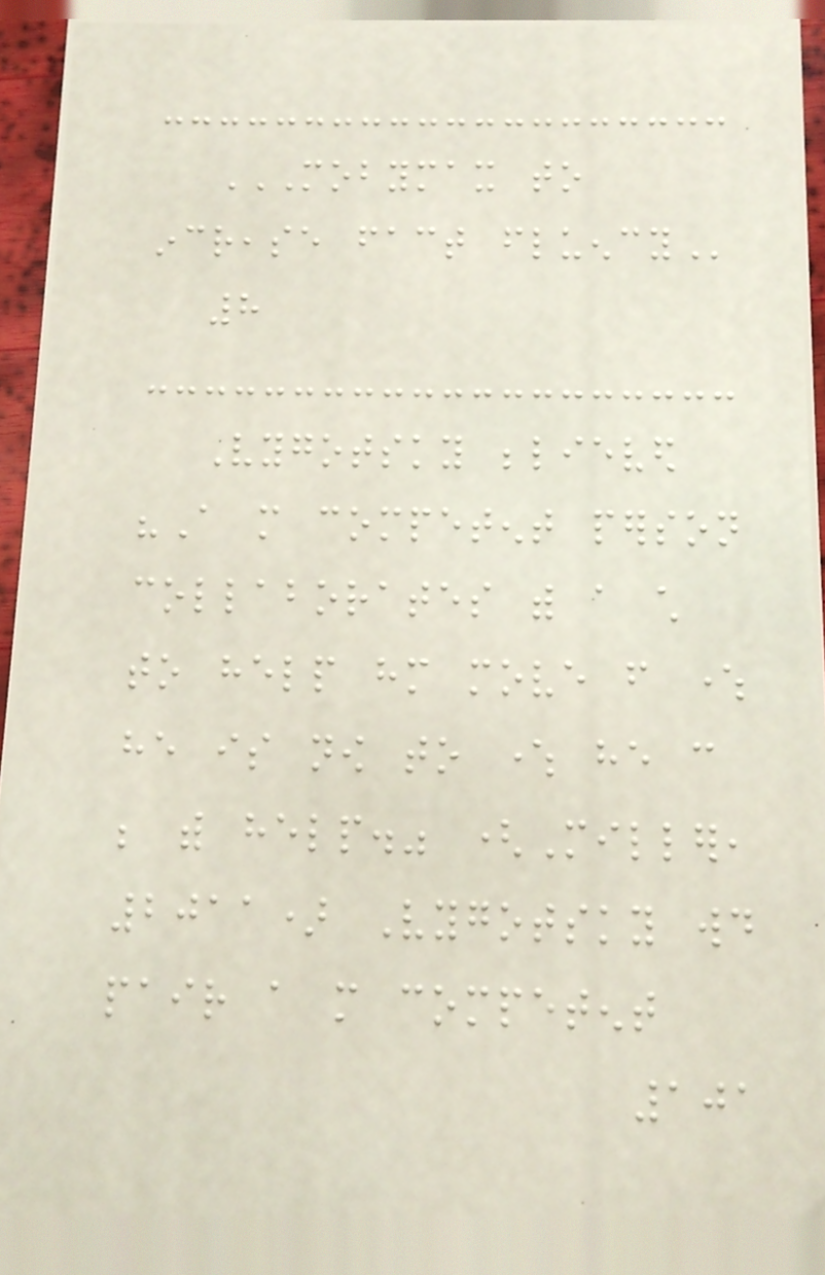MOBYMAX TO
INCREASE FACT FLUENCY
8
Vygotsky believed
"A more competent person
collaborates with a child
to help him move from where
he is now to where he can
be with help." (Miller,
2011) Vygotsky would
pair a more competent
101
